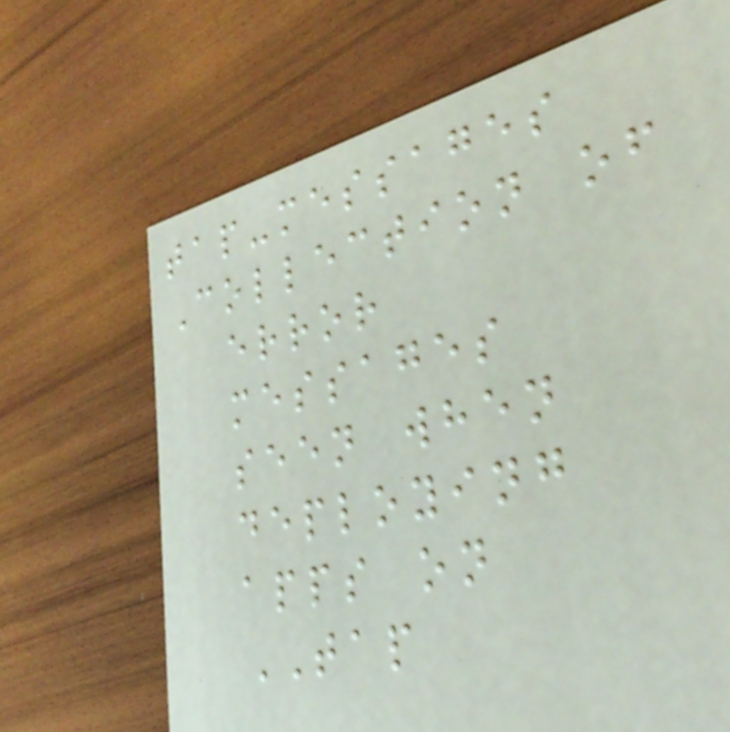tap-messages
Collection of
error
messages
seen when
deploying
apps on
TAP
